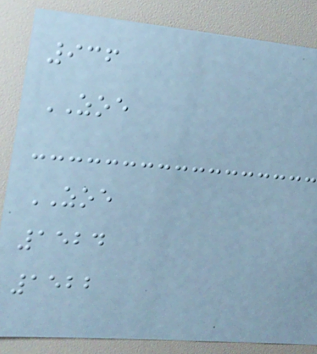936
ZOE
ZOE
1524
1522
